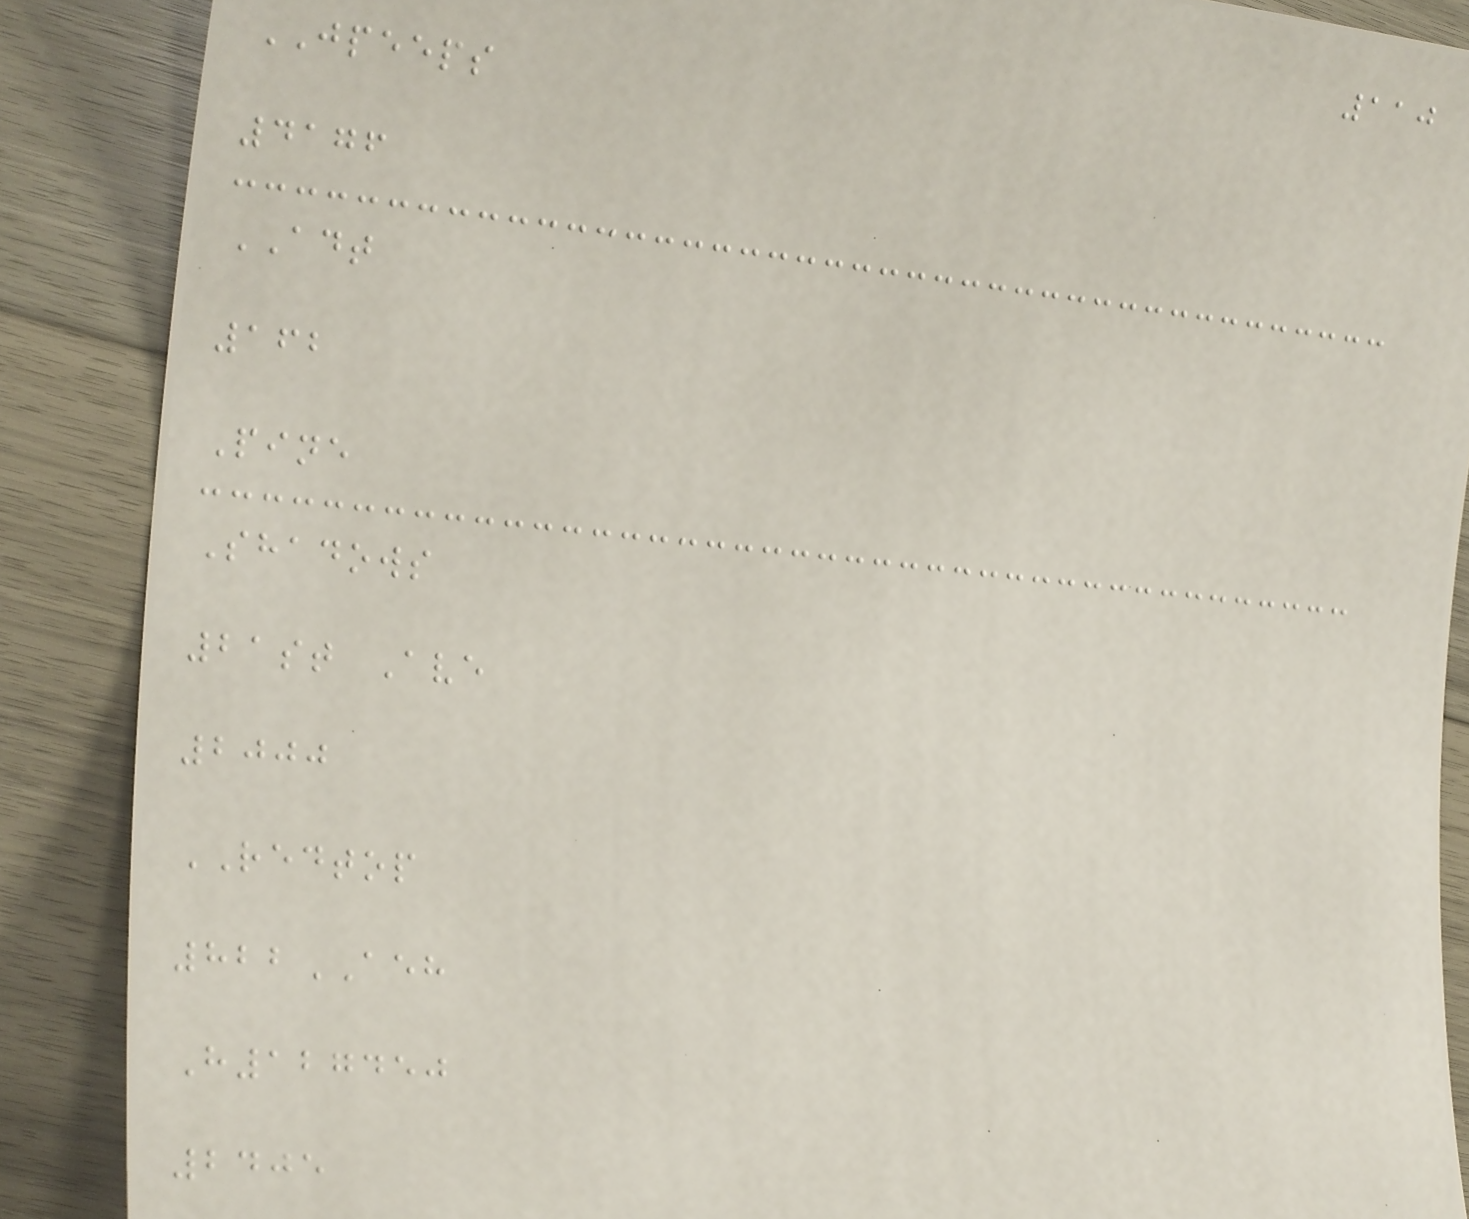110
JPEEPS
4176
ADT
162
Pine
Shadows
21st Ave
2000
REDTOP
822AEH
H127450
2405
